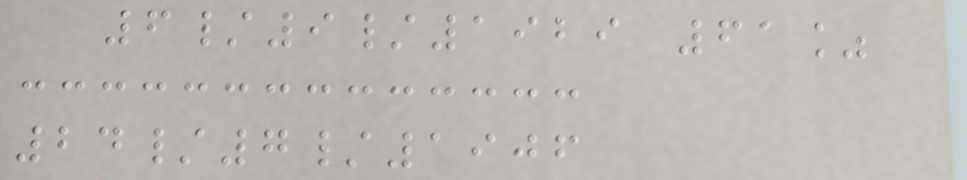6/9/1929 61%
24/7/1906
